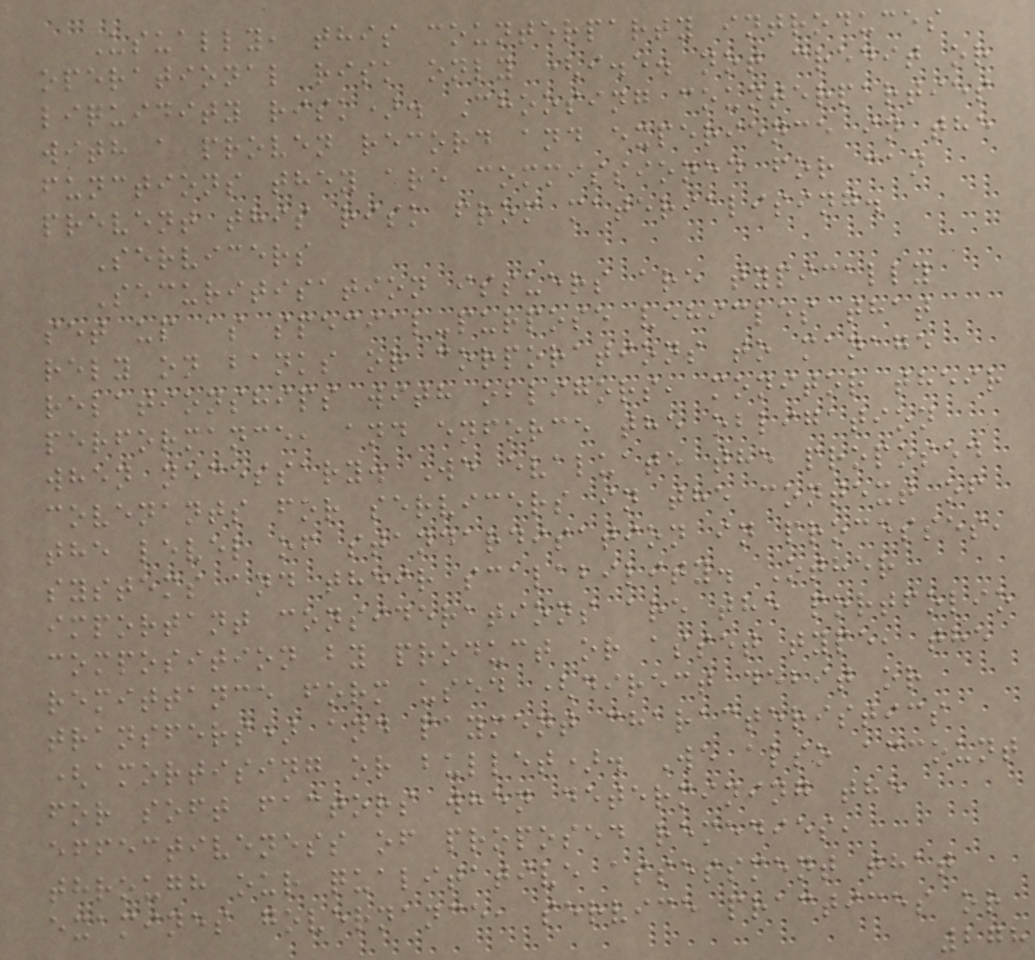Usually, this counterparty introduces
operational risk only (i.e. not credit or
liquidity risk). Choosing counterparties
with a proven record and experience in the
functions they are commissioned for can
prevent this risk from materialising.
Servicers
Securitisation issuers are typically
set up as special-purpose vehicles that
rely on banks or corporations to manage
relationships with obligors, monitor their
performance, and enforce the obligation
when necessary. We evaluate the proposed
covenants for servicers in the context of
the level of standardisation in processes,
systems and their scalability. Other
important considerations are the portfolio
composition by product or asset type, the
remittance form used (direct debit or
transfers) and payment characteristics
(amortising or bullet). We also account
for soft factors when determining the
effectiveness of proposed remedies,
through our qualitative assessment that
examines governance, service practices or
278
